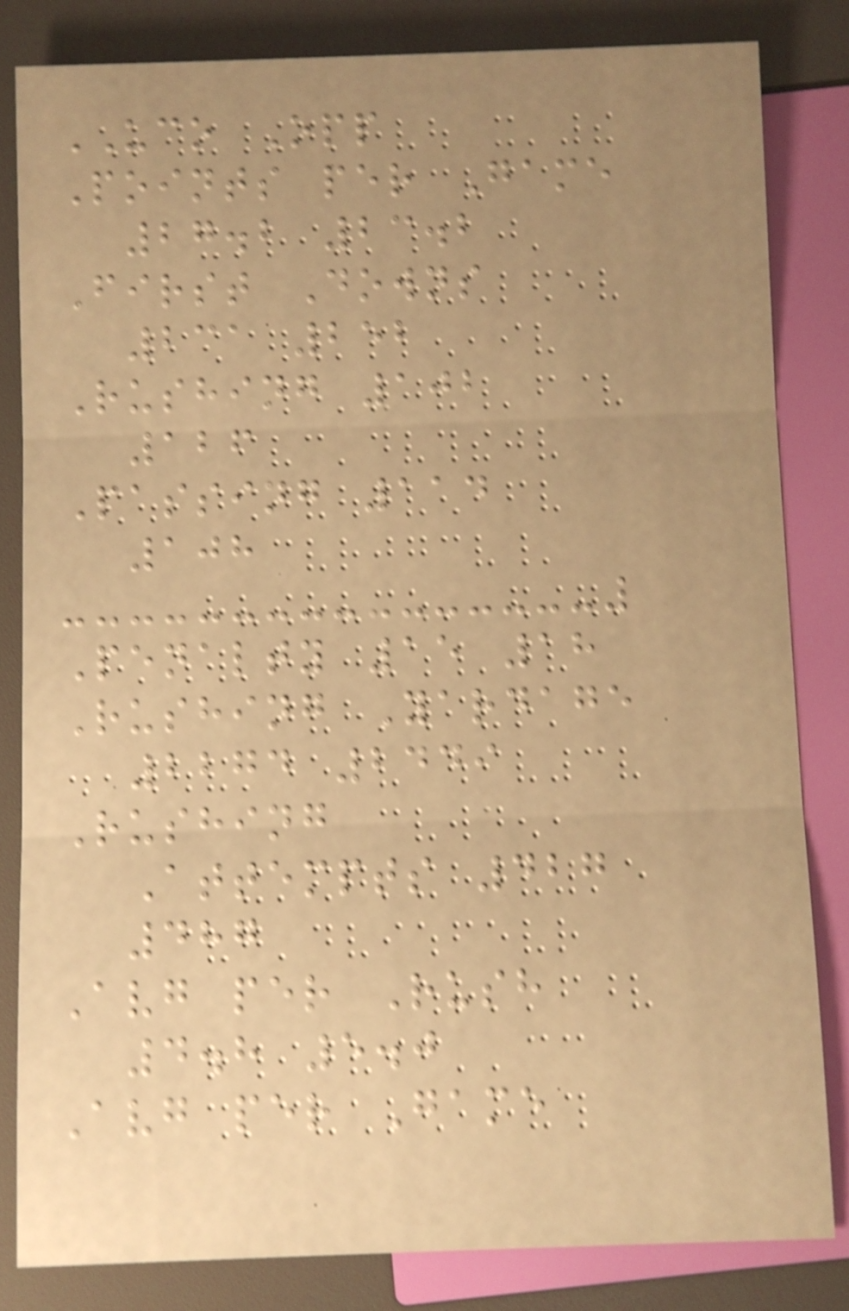UCO Opp
Points per Game
27.2 23.2
First Downs
231 252
Rushing 102
126
Passing 114
108
Penalty 15 18
Rushing Yardage
2274 2449
Rushing
Attempts 427
487
Avg per Rush
4.8 5.0
Avg per Game
